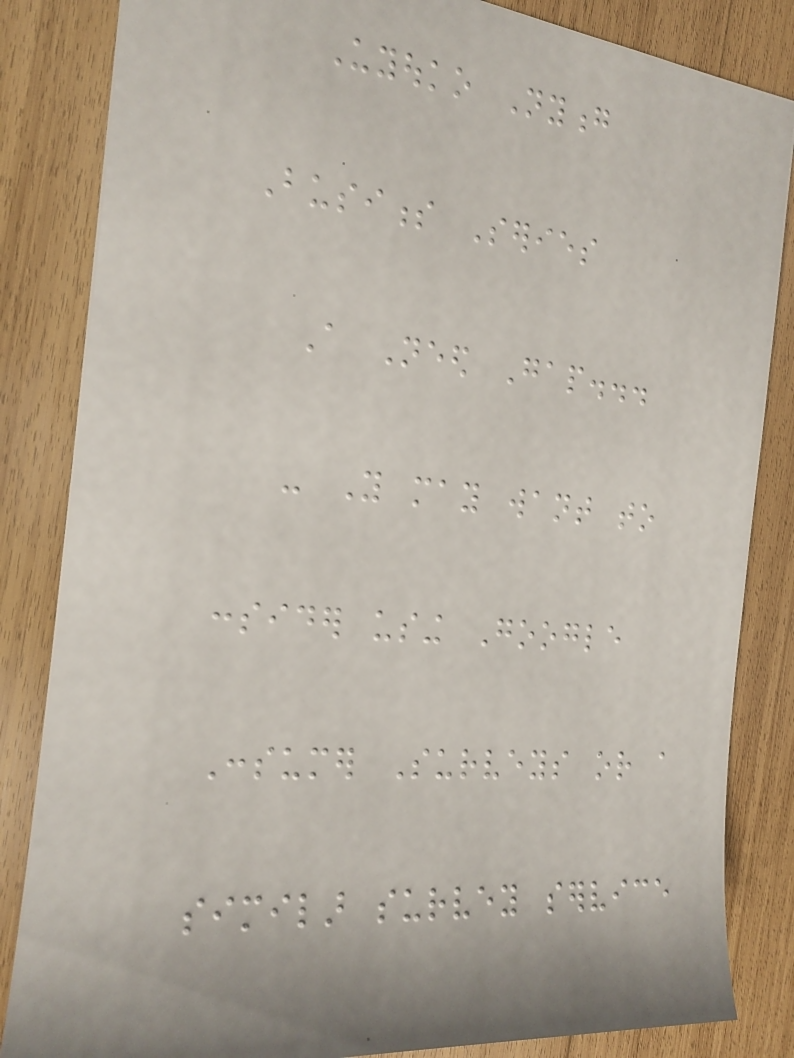Uyouko Nyong
Business Series
A Need Gap...
- You may want to
consider using Google
Consumer Surveys or a
similar survey service
